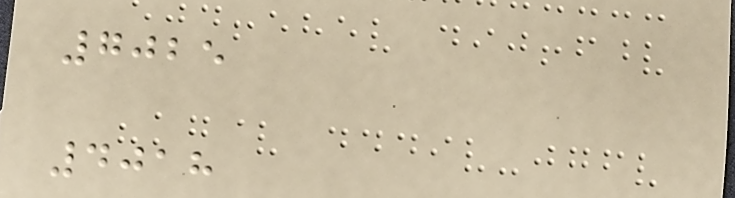7025
4018
